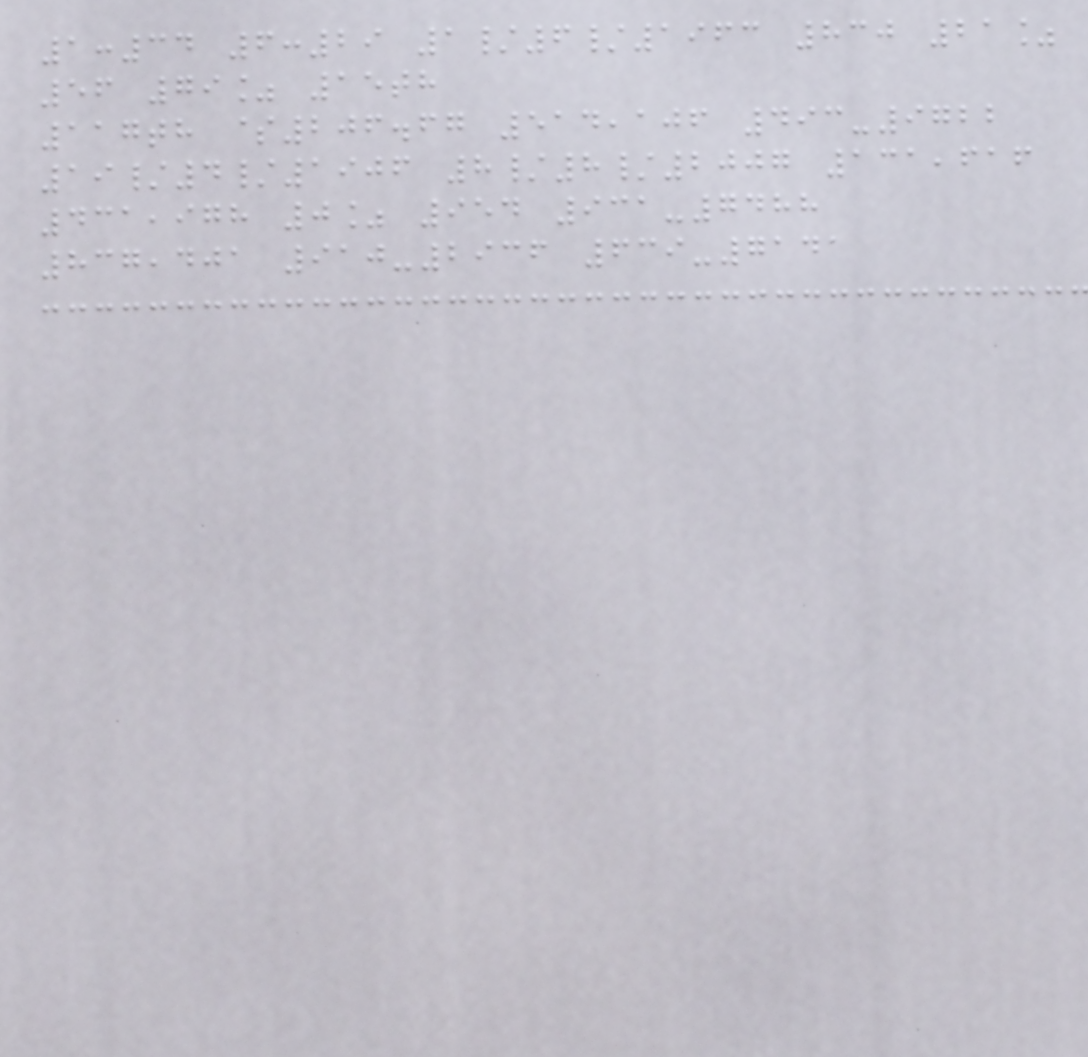1:34 6:29 1/6/1963 830 21%
56 79% 15th
117th $206.67 514,106 493-9722
19/4/1906 8/8/2007 131,616
431,978 0% 954 931-7488
837,401 910-2936 639-7141
